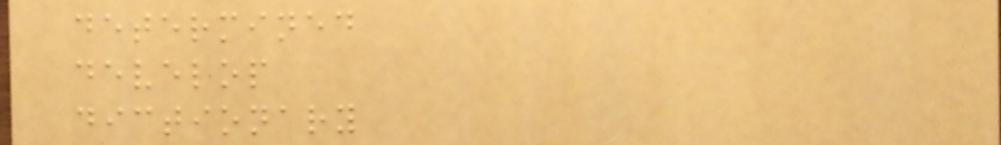determined
develop
dictionary
